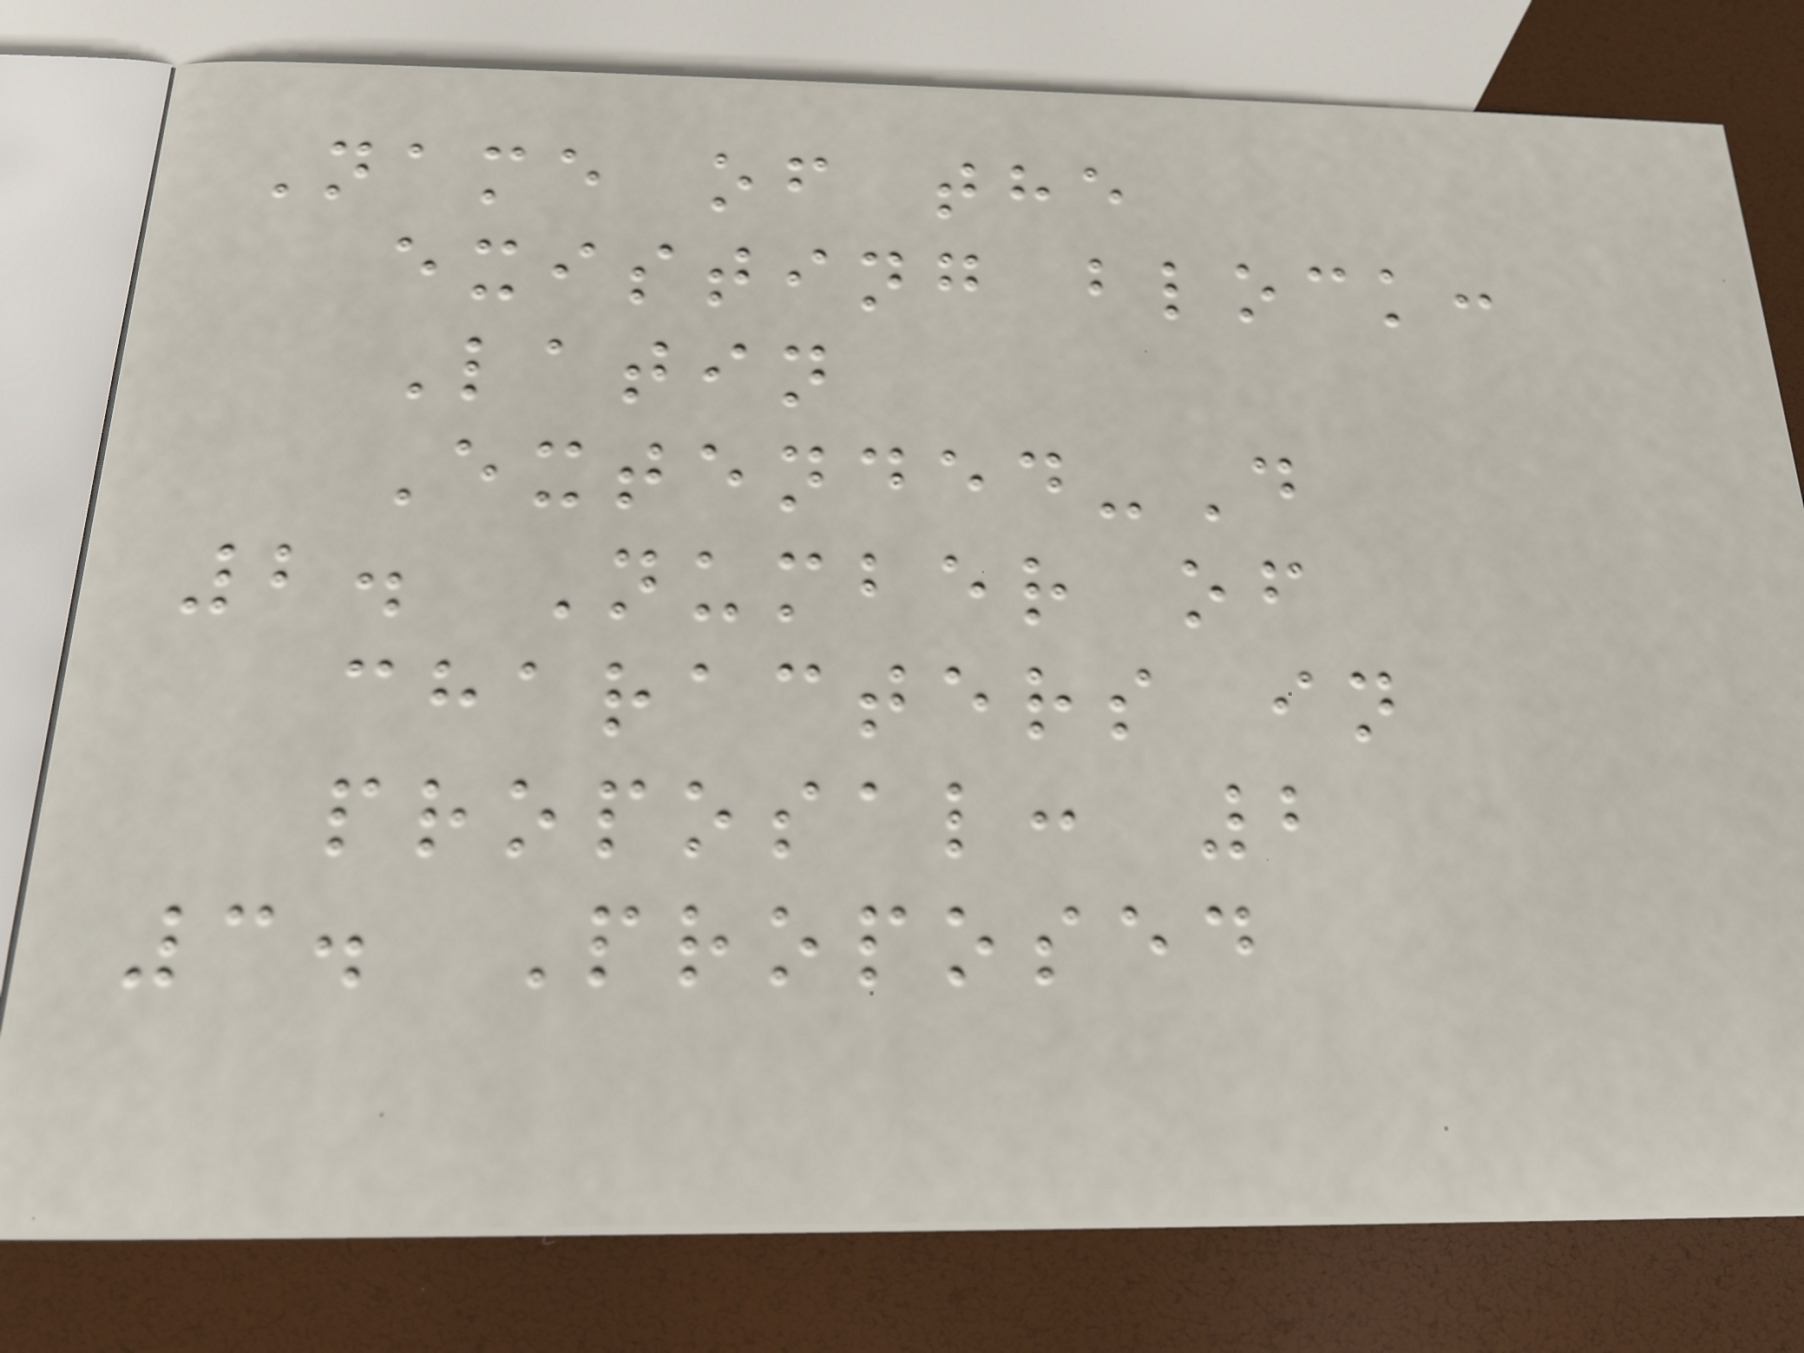Name of the
existing block:
Latin
Extended-D
2. Number of
characters in
proposal: 2
3. Proposed
